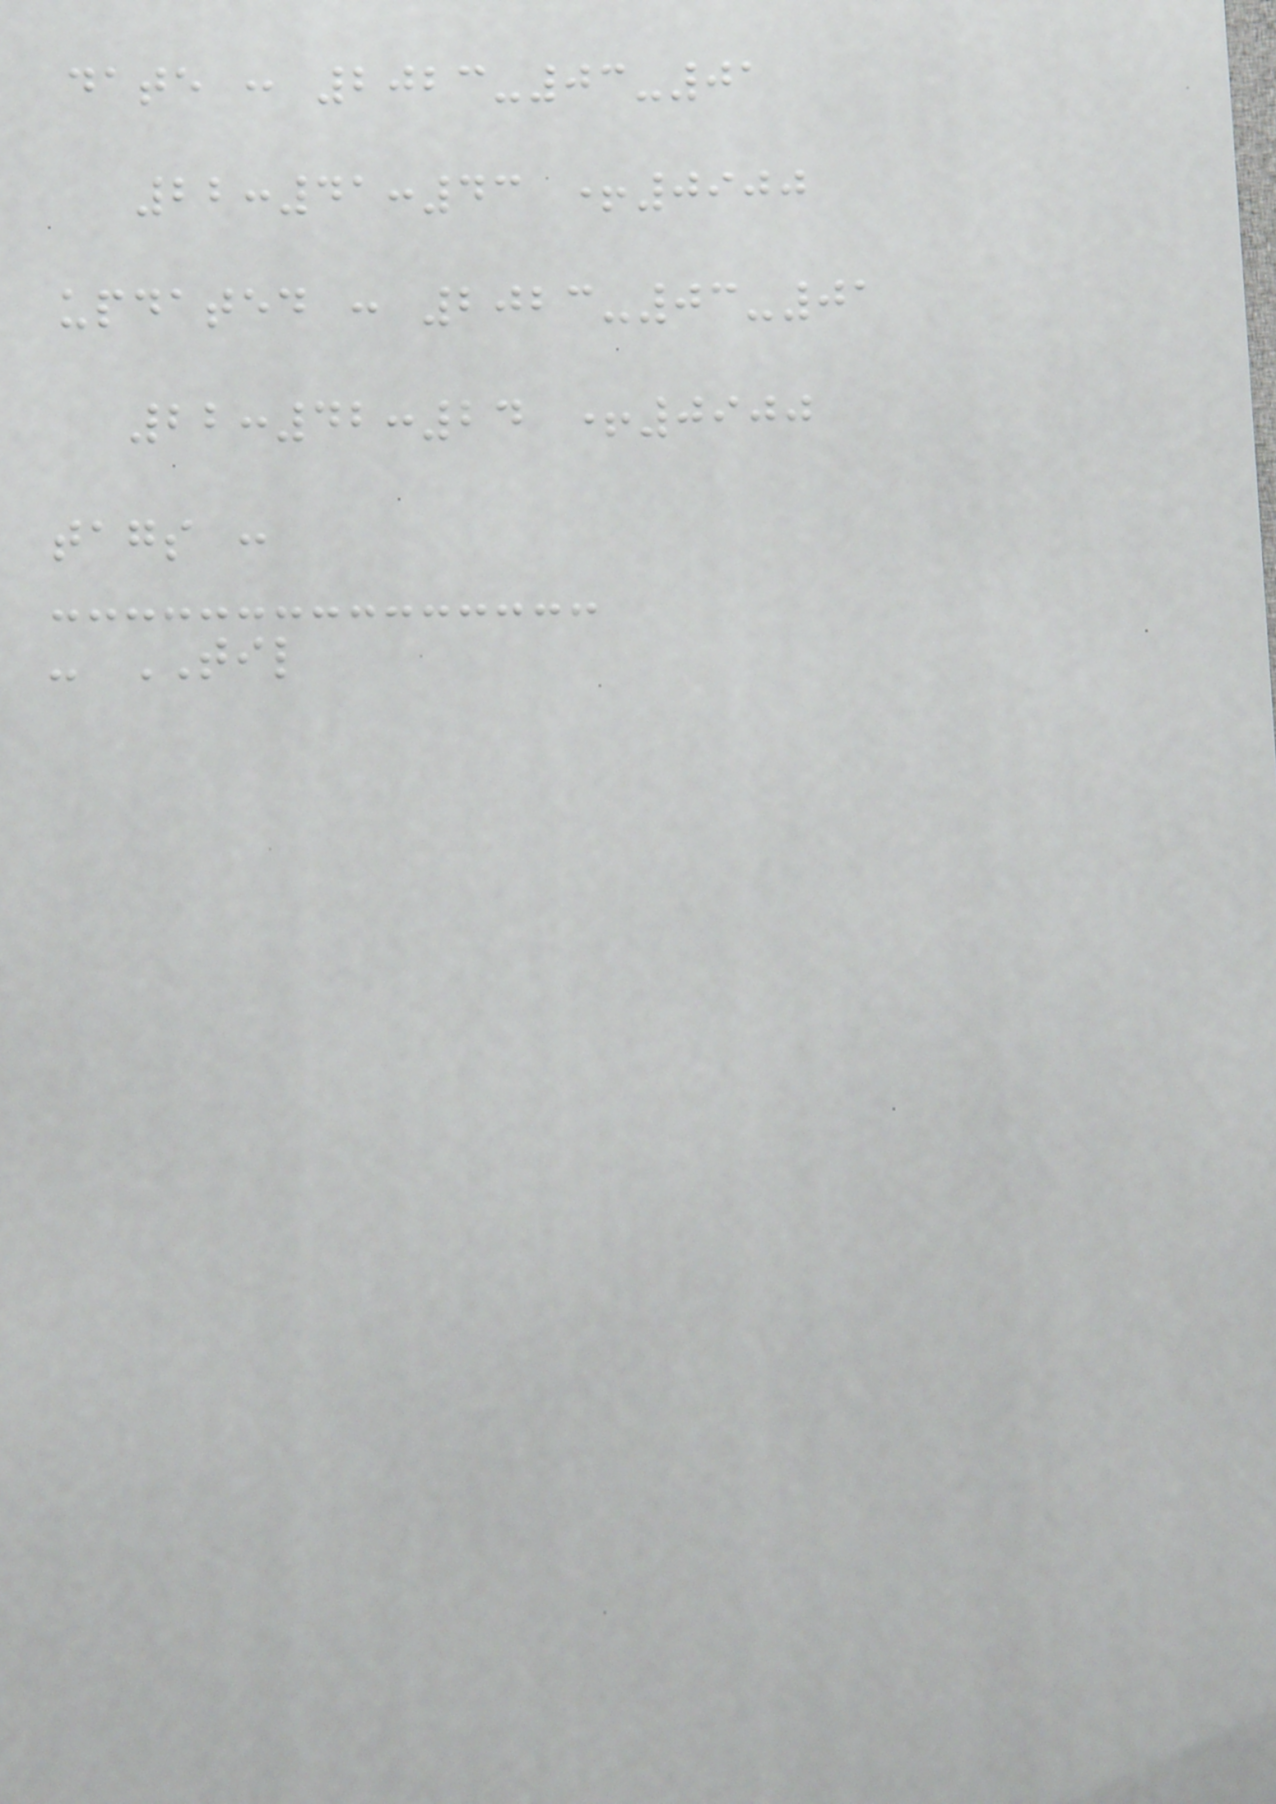date : 2023-03-01
22:41:43 +0900
updated : 2023-03-01
22:42:24 +0900
tags :
- TIL
